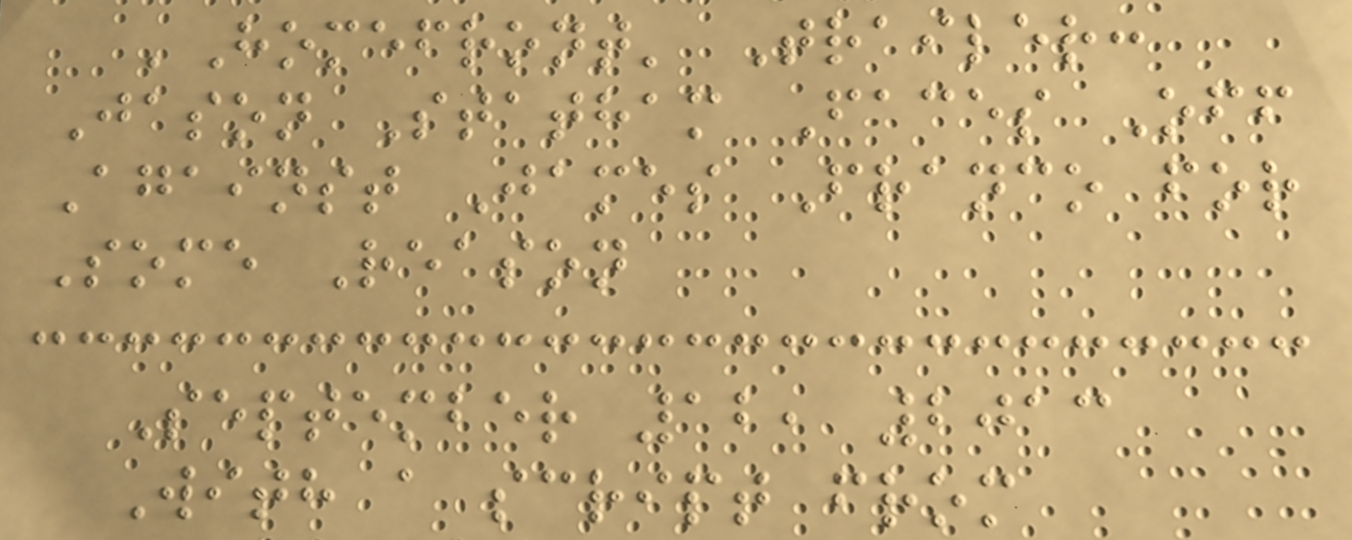'Homefront' Trailer:
Jason Statham Faces Off
Against James Franco for
Some Reason
September 12, 2013
With a script from
